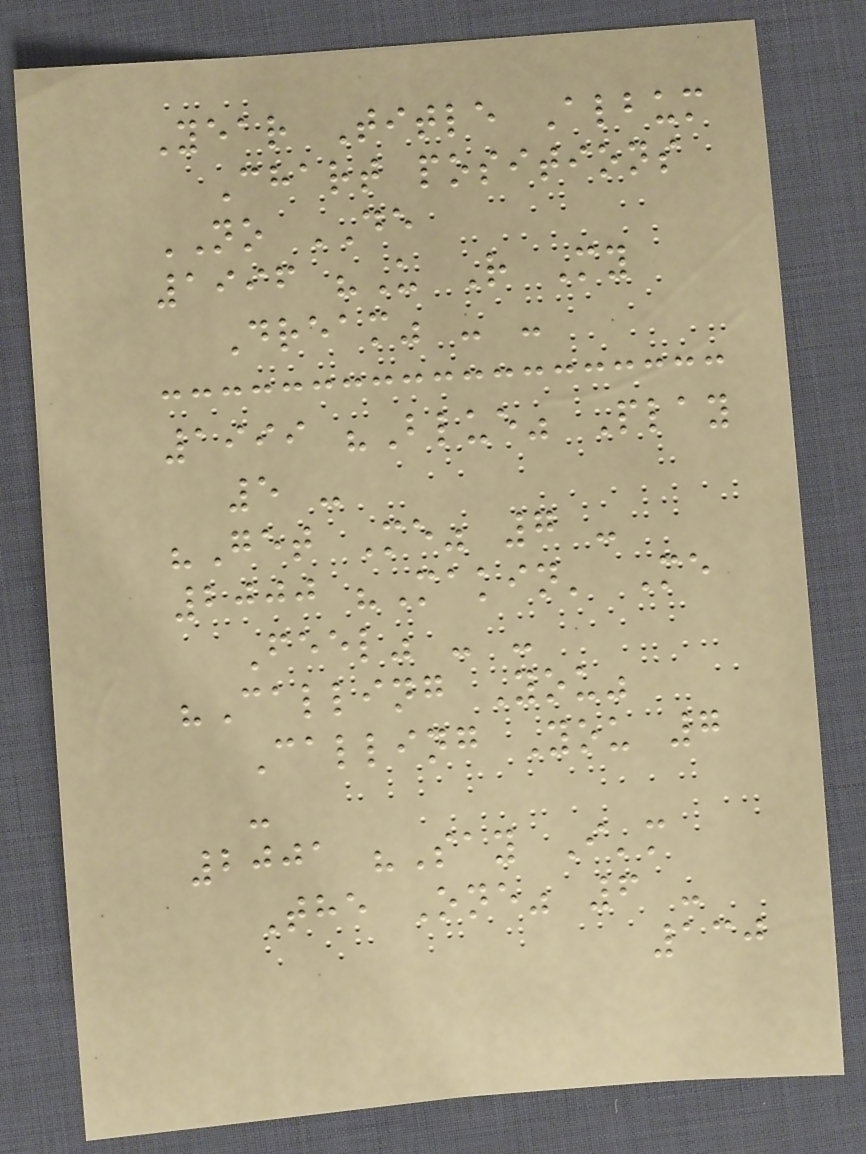Year Title Album
Chart positions
NO DE
1996 "U R My
Dream" - -
1999 "Blue" Play
5 -
"Get Me" 7 -
2000 "Makin' Me
Feel" - -
"Calling You"
Calling You 7
-
2001 "Say I'm
The One" 6 -
130
